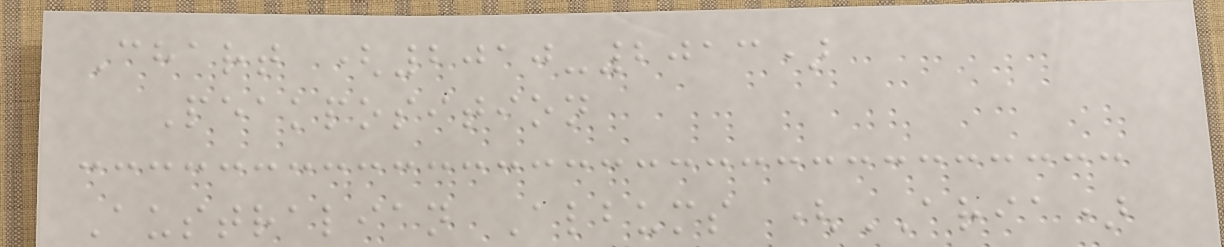Chart (2010-2013)
Peakposition
Australian Albums (ARIA)
